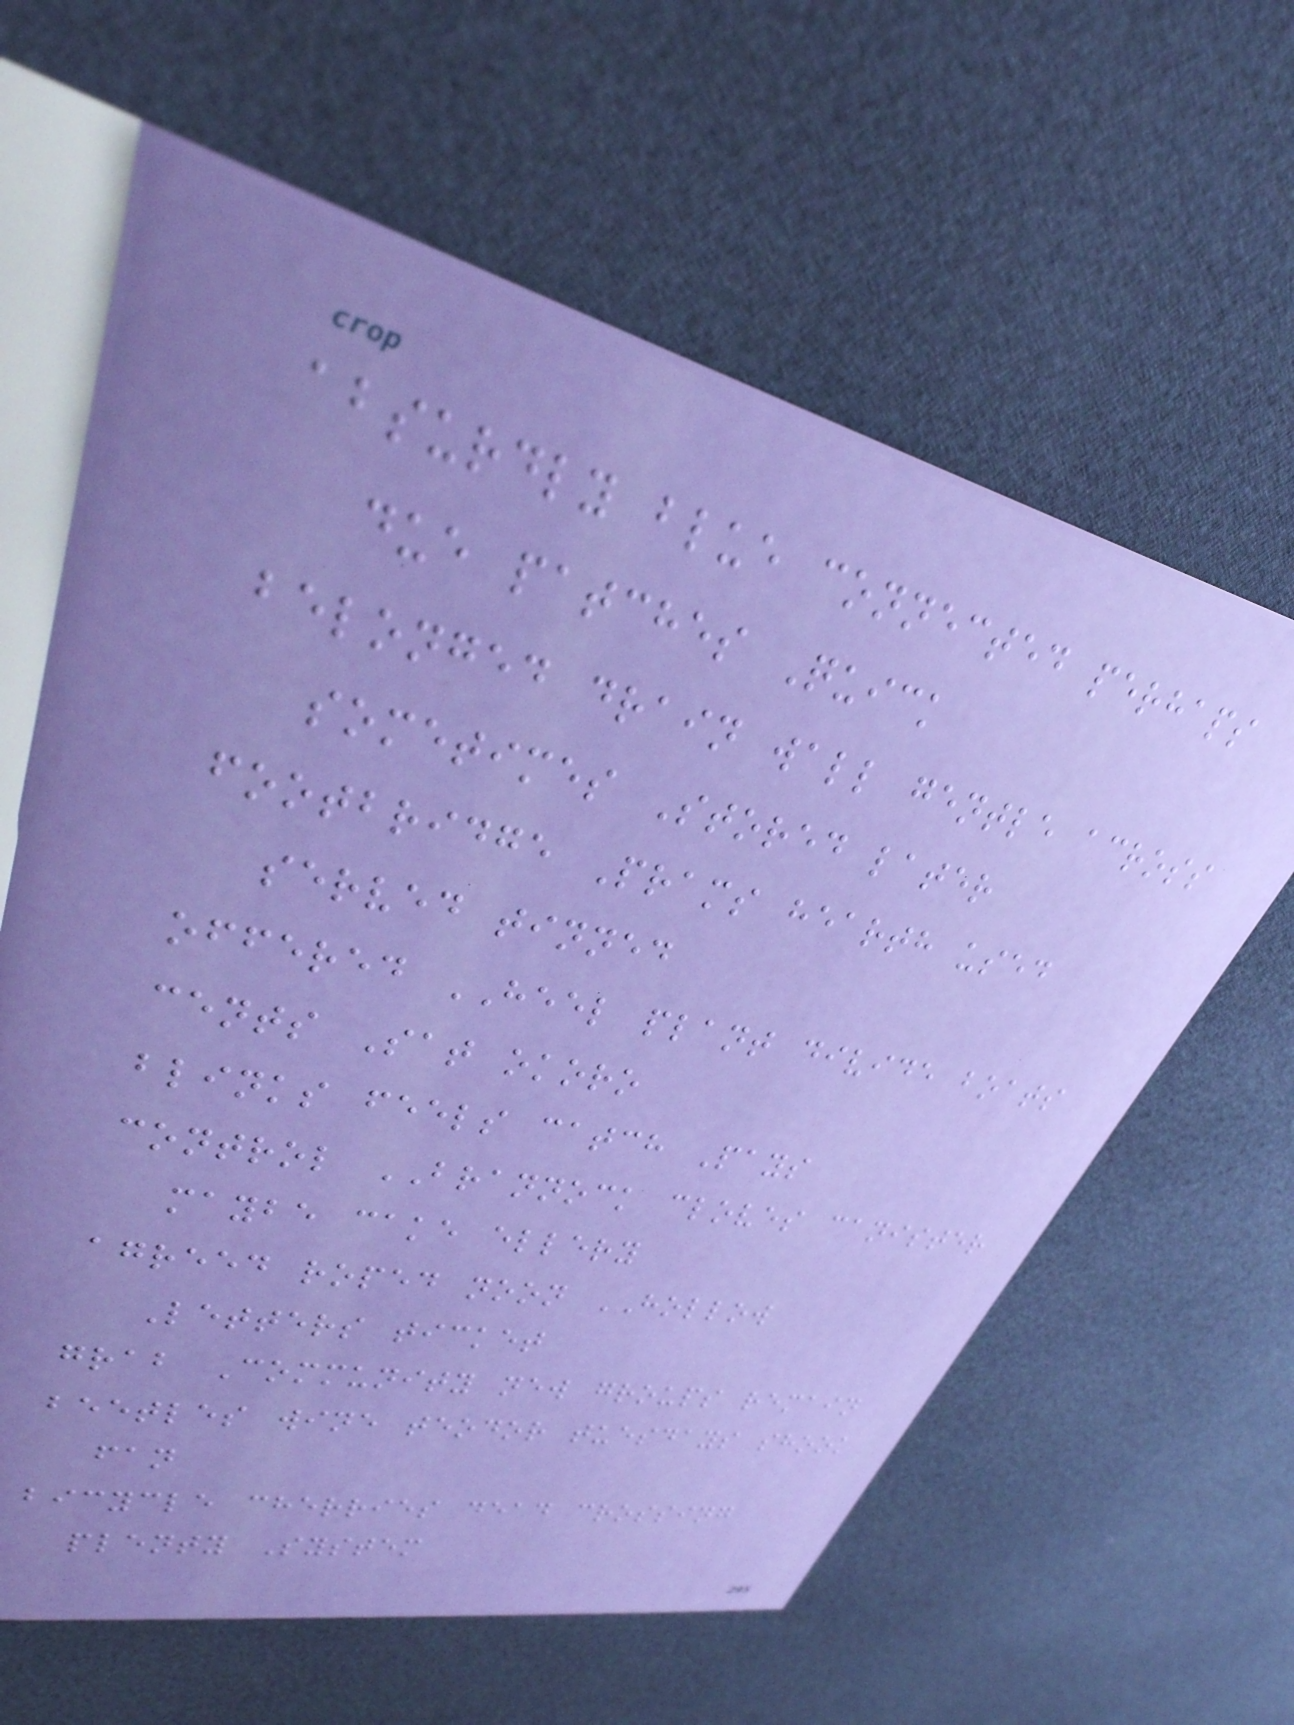absurdly blue connected perhaps
due patches Quick
belonged drain wall gentle across
sometimes Stored later
footbridge Prams hearth used
served tinned
offered HEEL plant divide boats
cents Sat okoro
blinks feels catch Pays
control BRANNOCK cloves canister
maybe cake ellery
agreed roped noon HOLLOW
Letters ticket
grab Community new groups remain
beetles wine teodor tuesdays shook
fan
bicycle cherries dead crossing
plenty System
